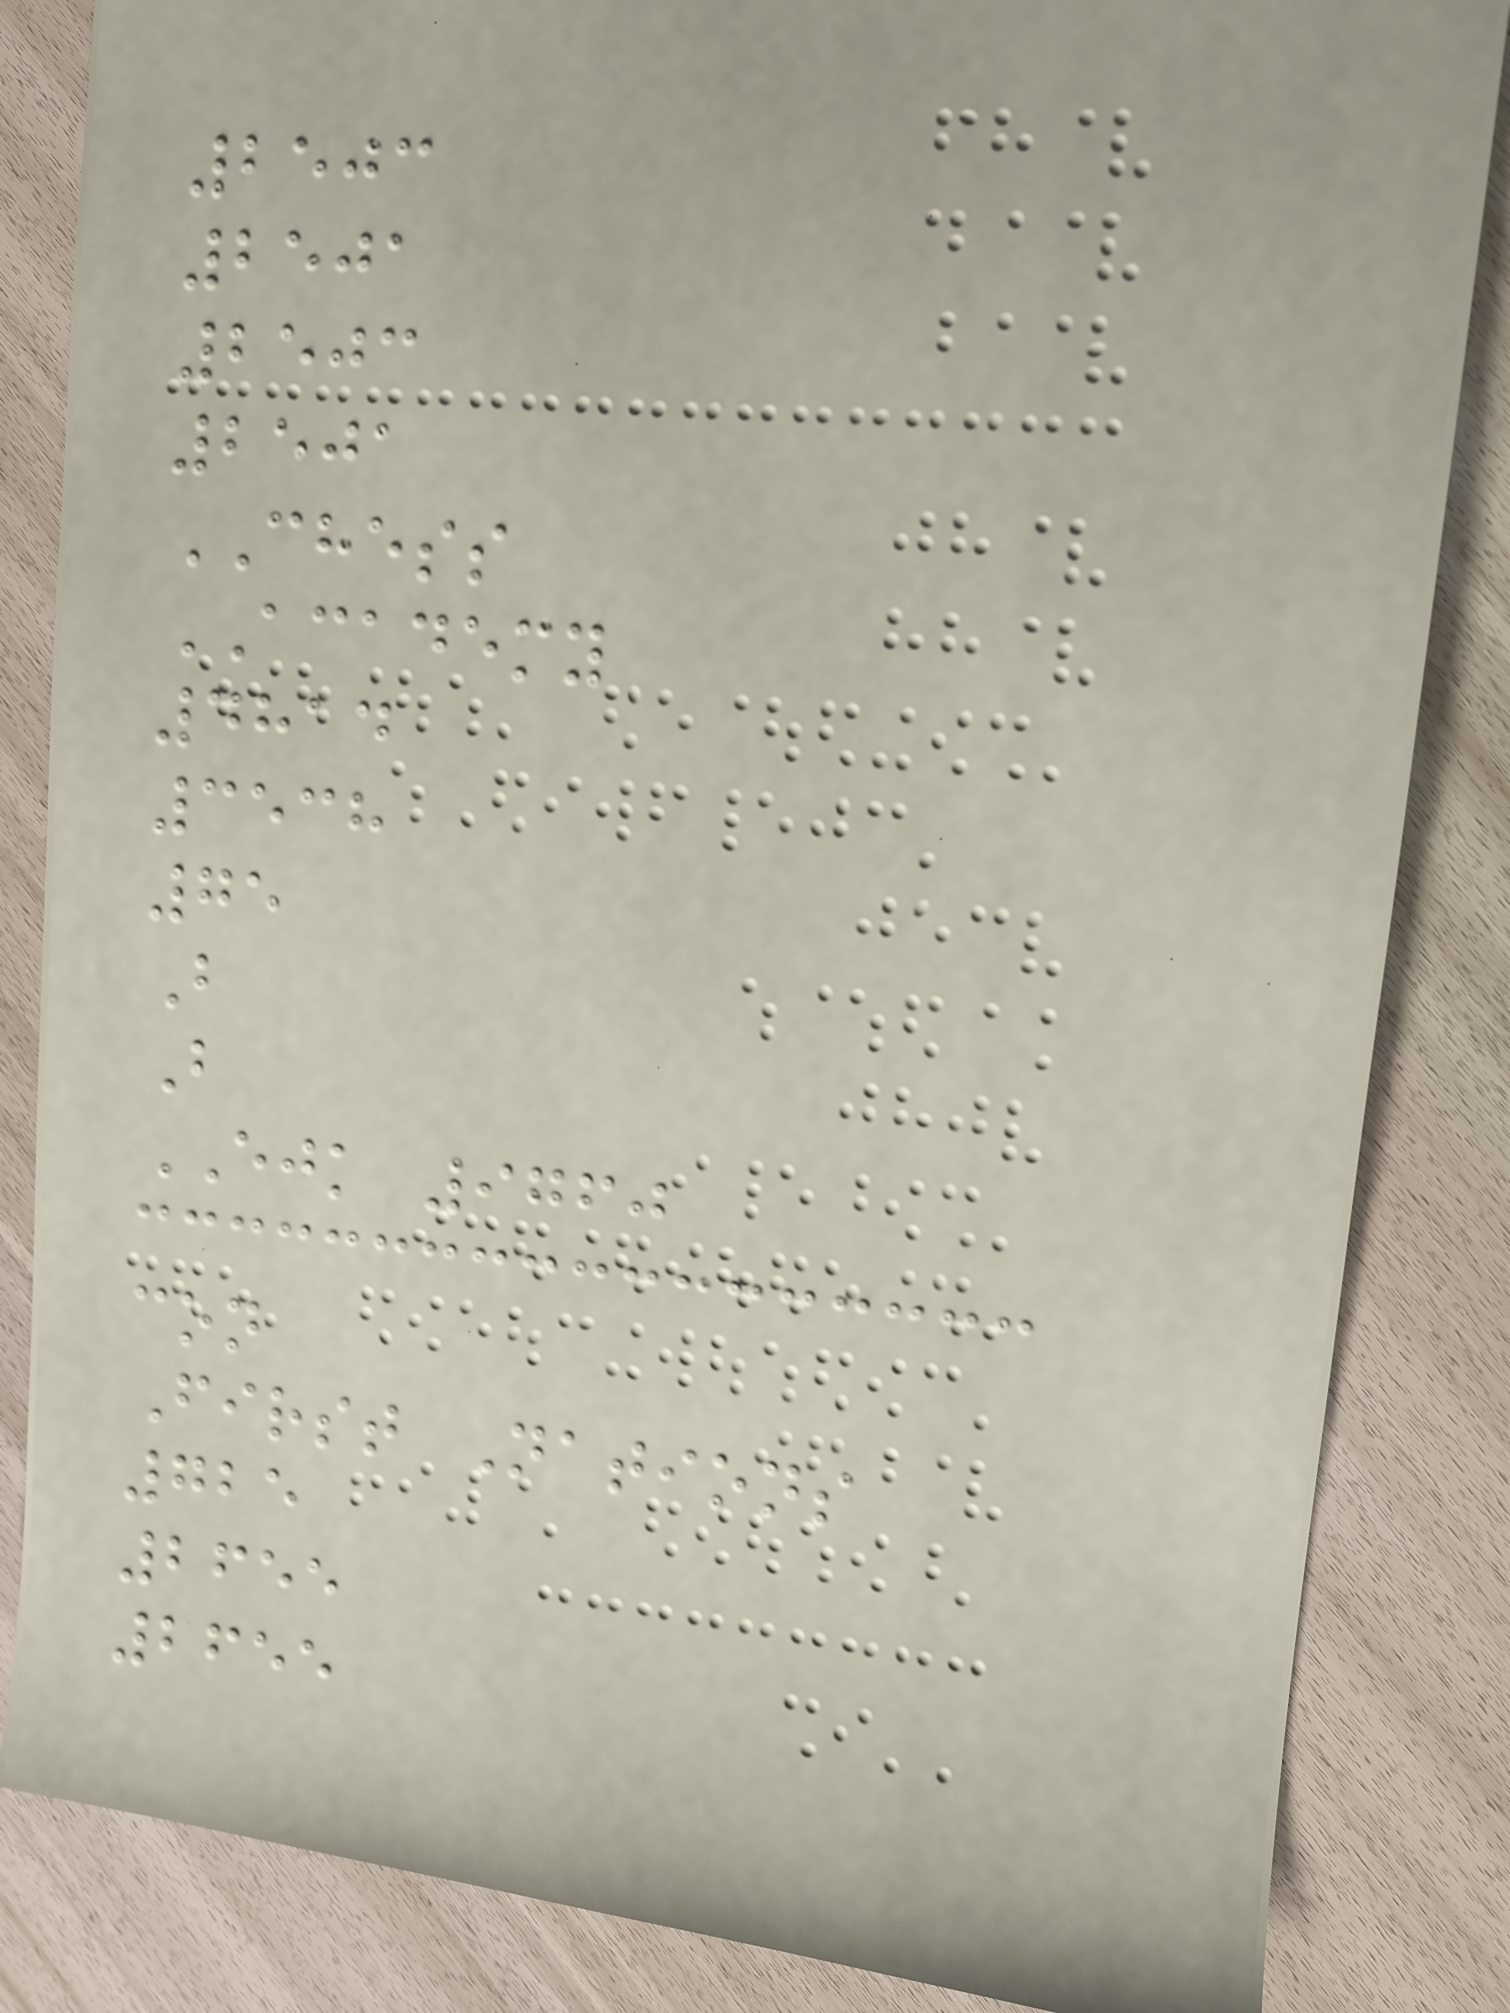2503
2501
2503
2501
CHESS
ACADEMY
4814
3538
75
B
B
EJK 9760
con
First Nations
725
2655
2655
